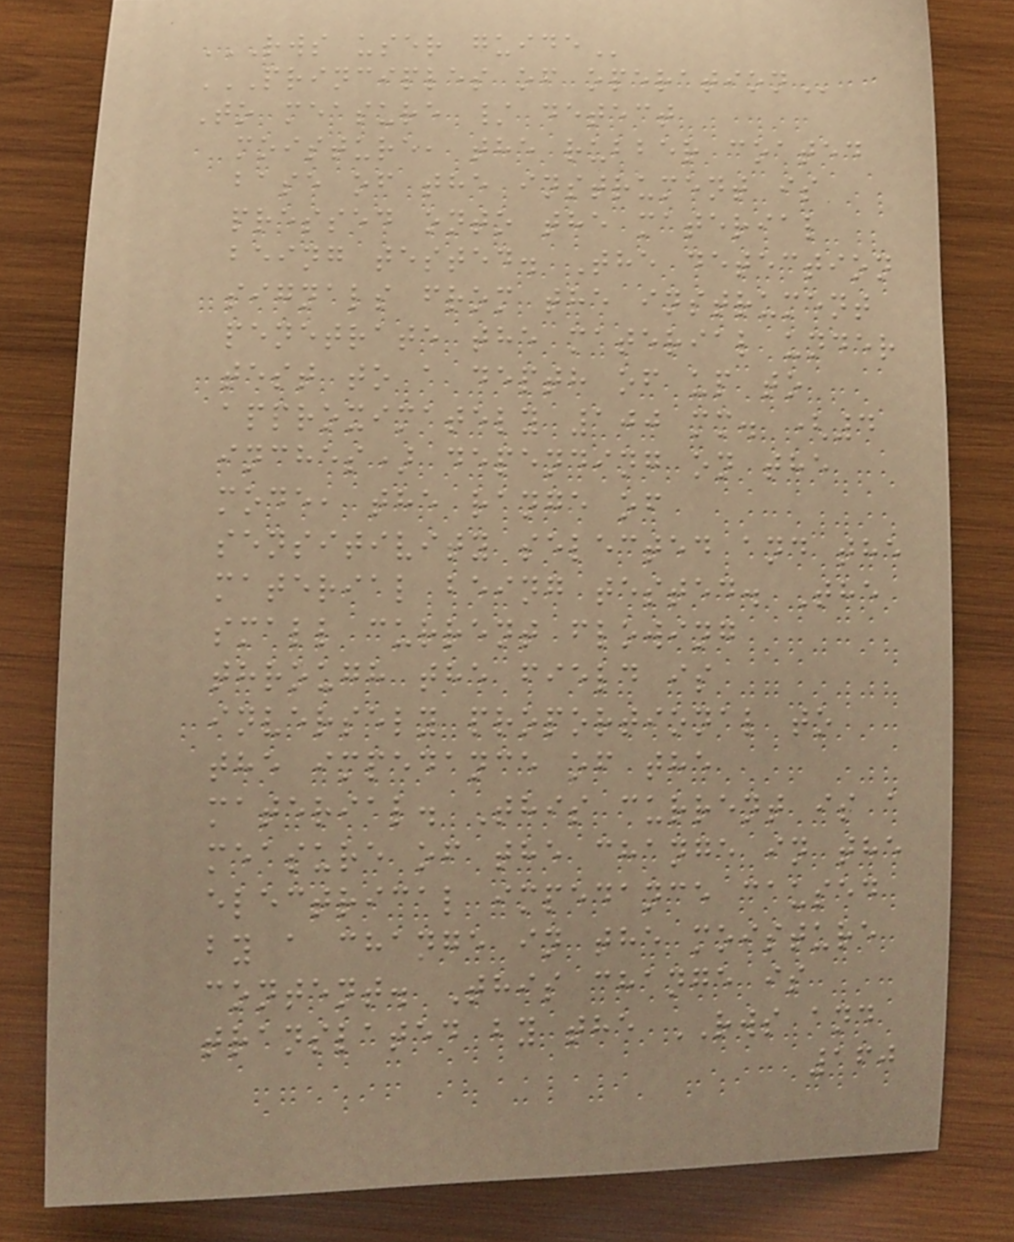RWS USER GUIDE
PRINCIPLES OF OPERATION
To measure / detect
moisture, the rubber coated
base of the instrument is
pressed onto the material
being tested. The detection
signals from the instrument
penetrate the material under
test to a depth of up to
approximately 100 mm. (4
inches) depending on the
mode, the range of
sensitivity selected and the
material being tested. The
small current flowing
through the field is
inversely proportional to
the impedance of the
material. This current is a
measure of the change in the
electrical impedance caused
by a change in the moisture
content. This change is
translated by the RWS and
160
